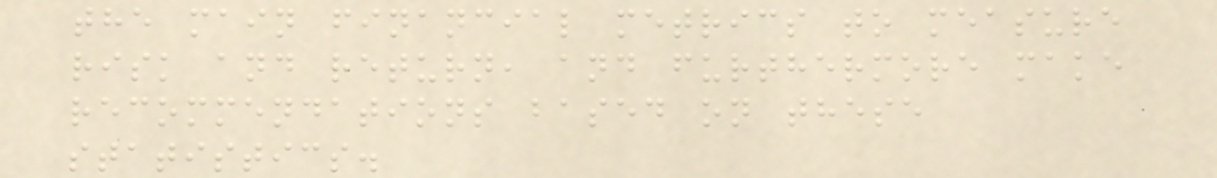the main financial metrics to measure
risk and return, and furthermore make
recommendations based on these
statistics.
